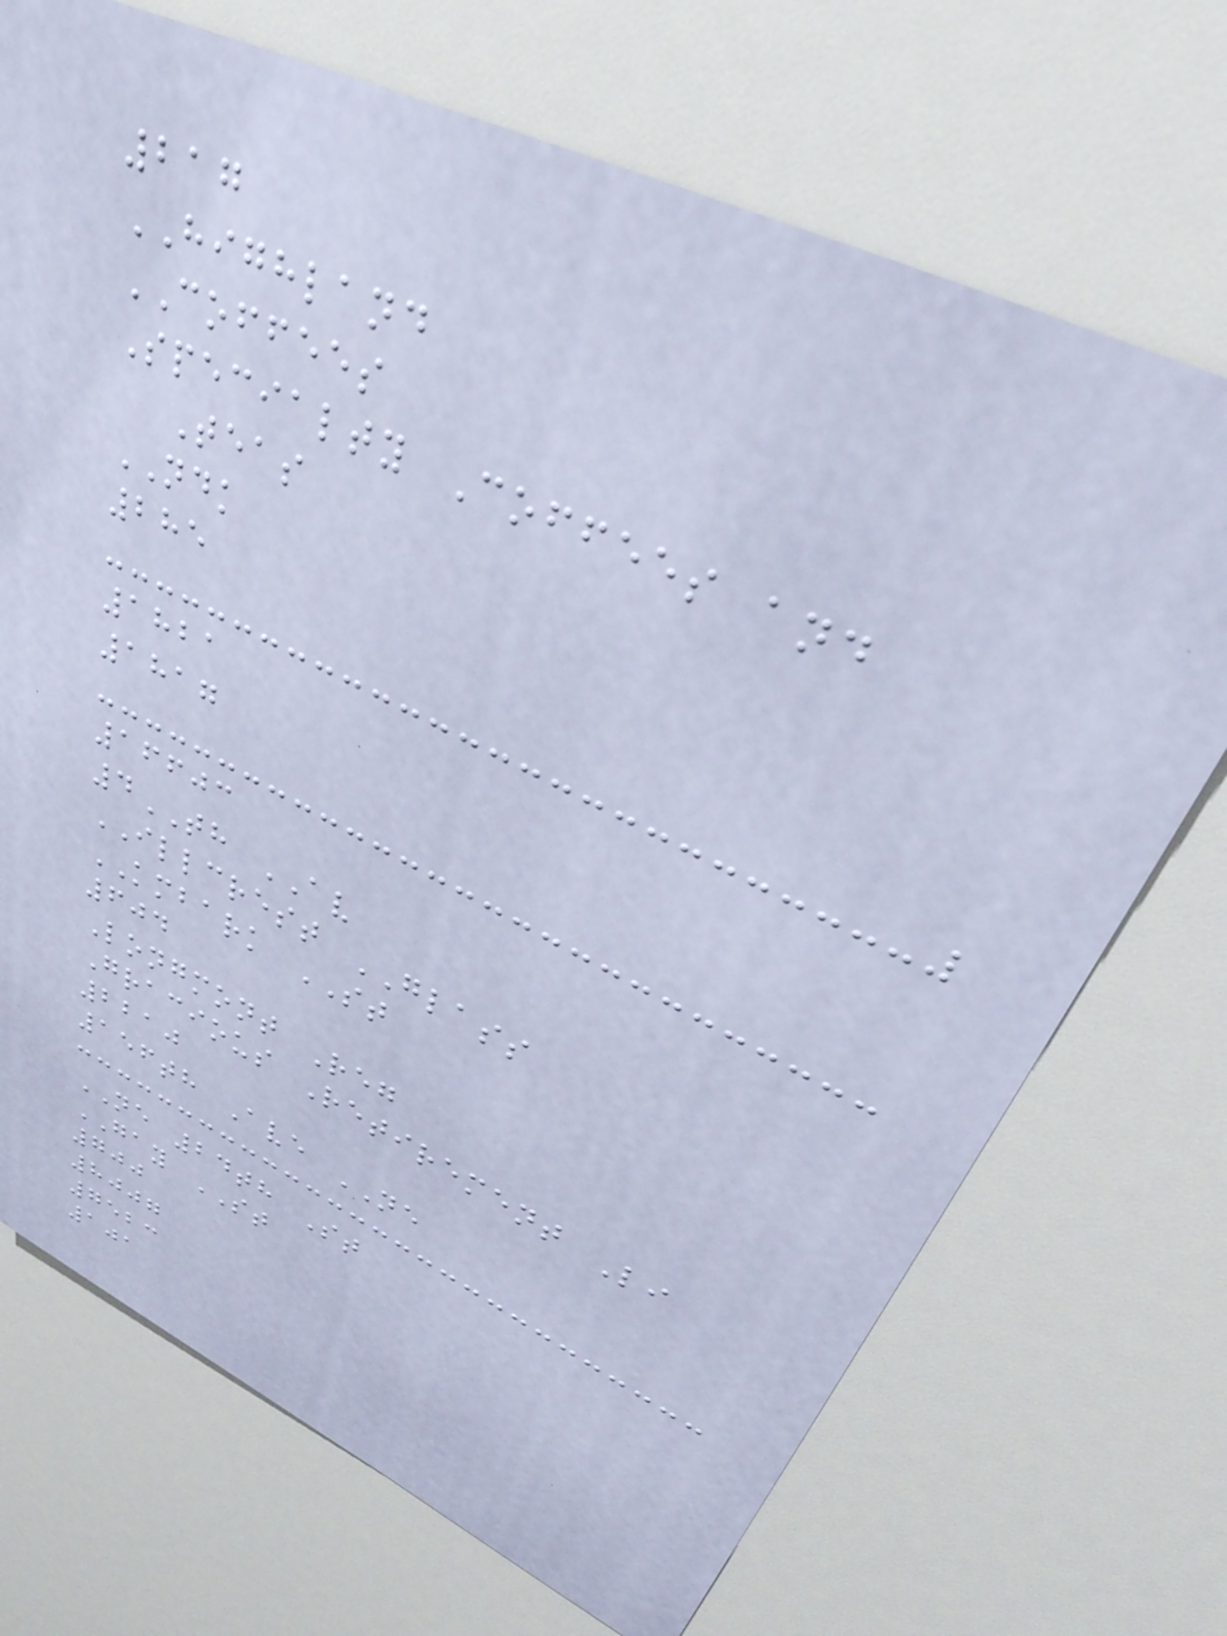217
HIGHLAND
COFFEES
Specialty Coffees and
Teas
NDK
285
1821
1817
16603
4TH AV
ILLCREST GLASS
KMBARK ST
604
Longmont Reg
Gracious Retirement Li
2210
156th Ave NE
NE 24th St
GAY ST
700
8007
7523
101
